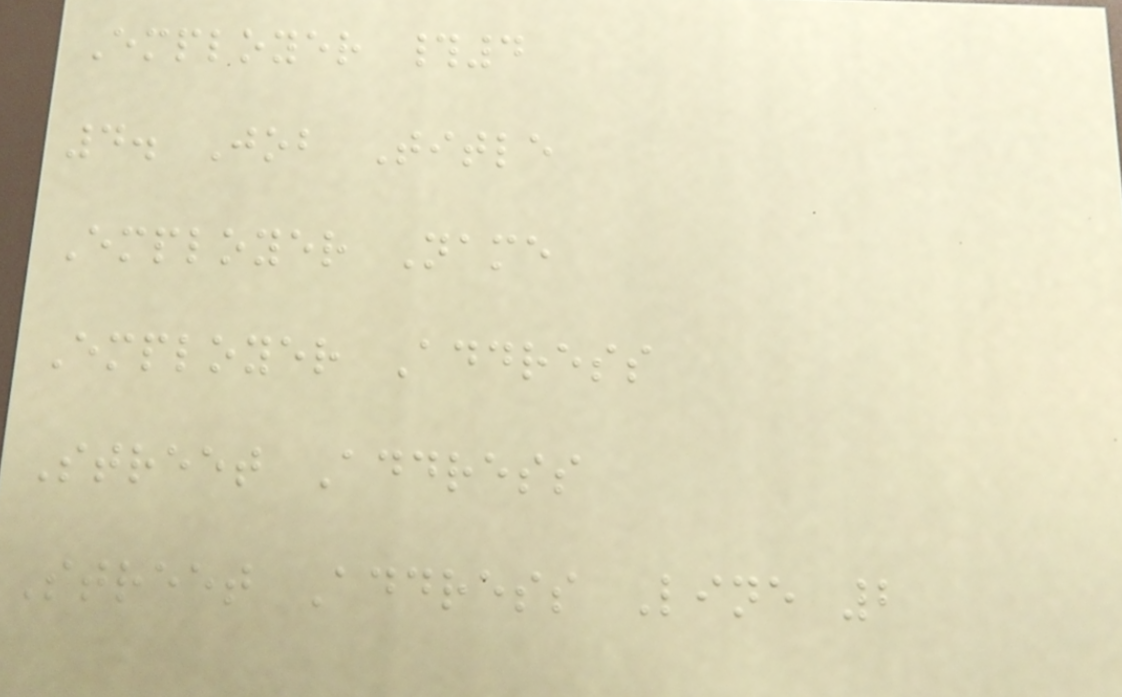Employer #4
4. Job Title
Employer Name
Employer Address
Street Address
Street Address Line 2
